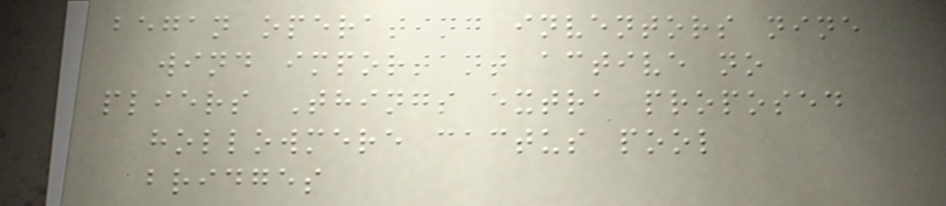began operating inventors nine
wind important active no
pliers Things extra proposed
hollowmere cactus pool
bridges
